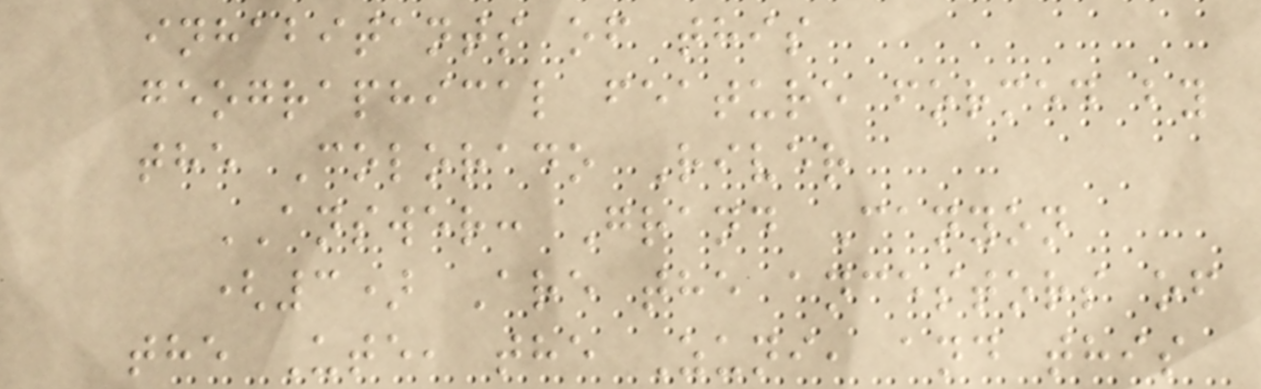inhabitants of this
geographical feature formed by
the Colorado River
ANSWER: Grand Canyon
(3) Are the ancestors of
the Ute, the Zuni, and this
